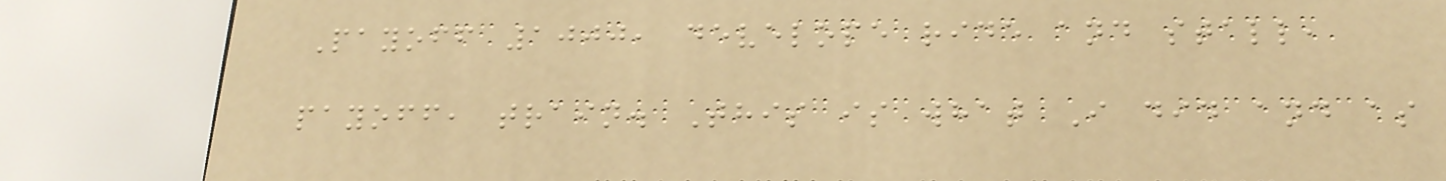Payoff 1000, develope ride and stall,
payoff, train. This is what I did and as
